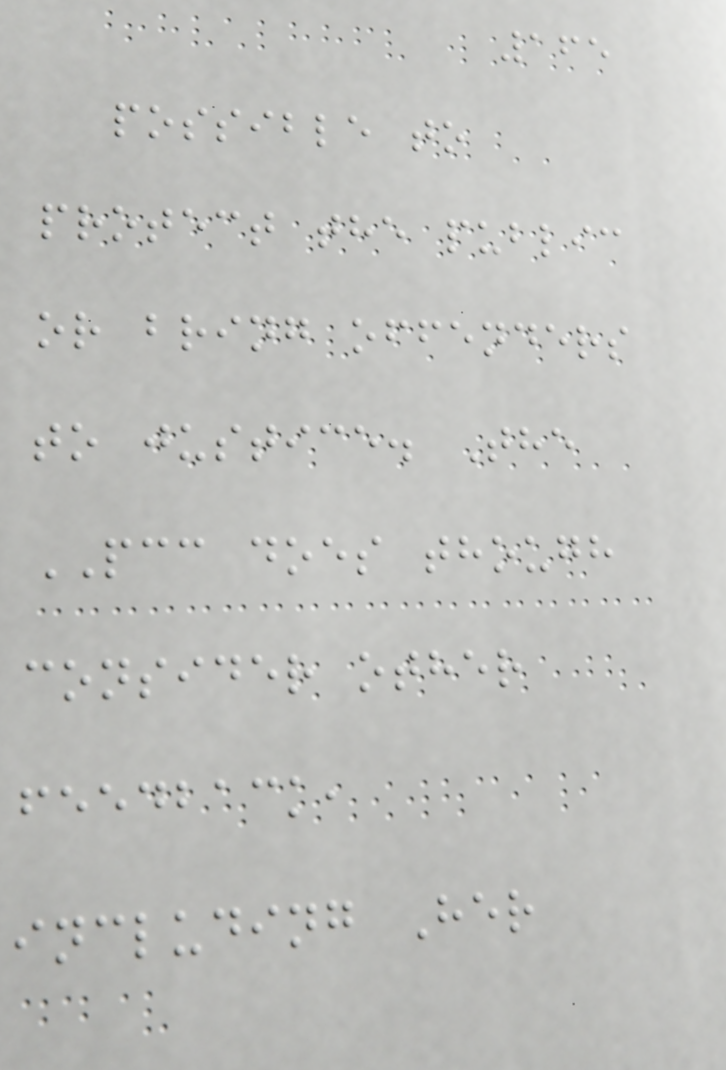165
possible to
protect the public
or bring offenders
to justice. The
PCC does though
consider other
feedback,
including Her
